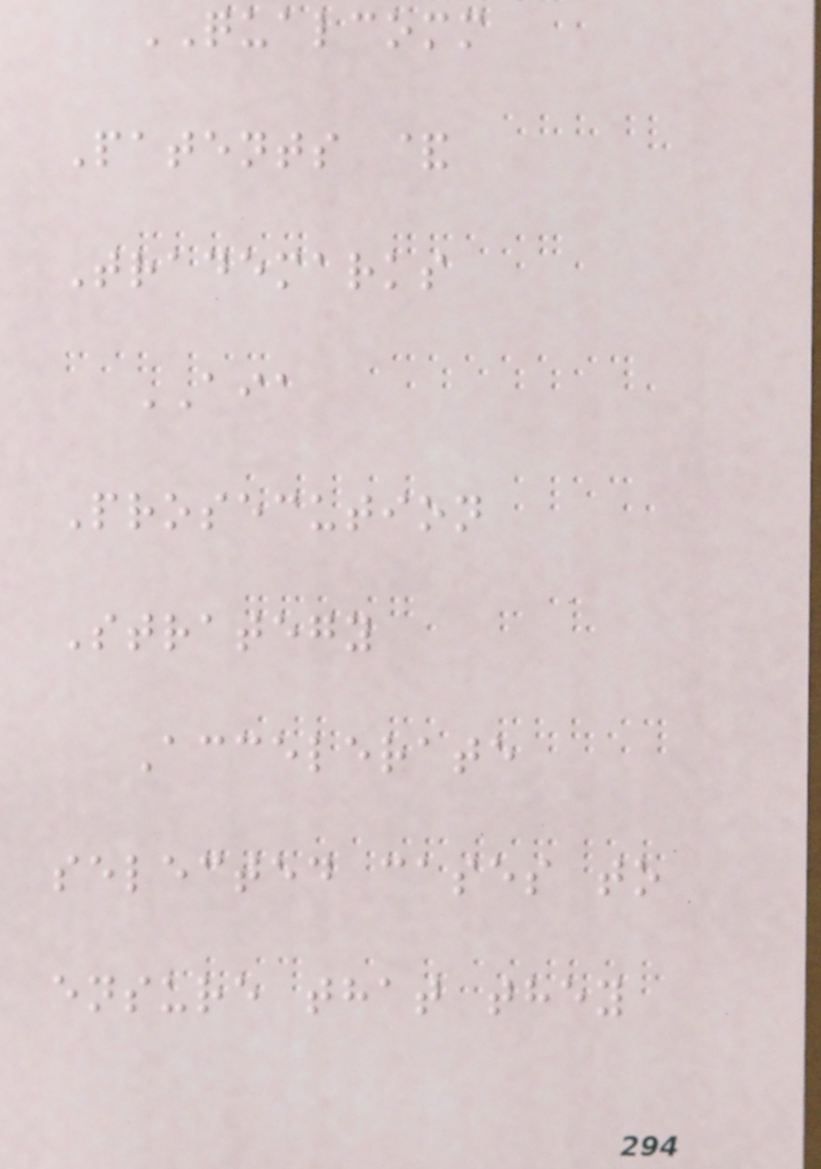QUALCOMM
Patents &
Trademarks
AIA
Prosecution
Strategy
Accelerate
selected cases to
ensure that they
